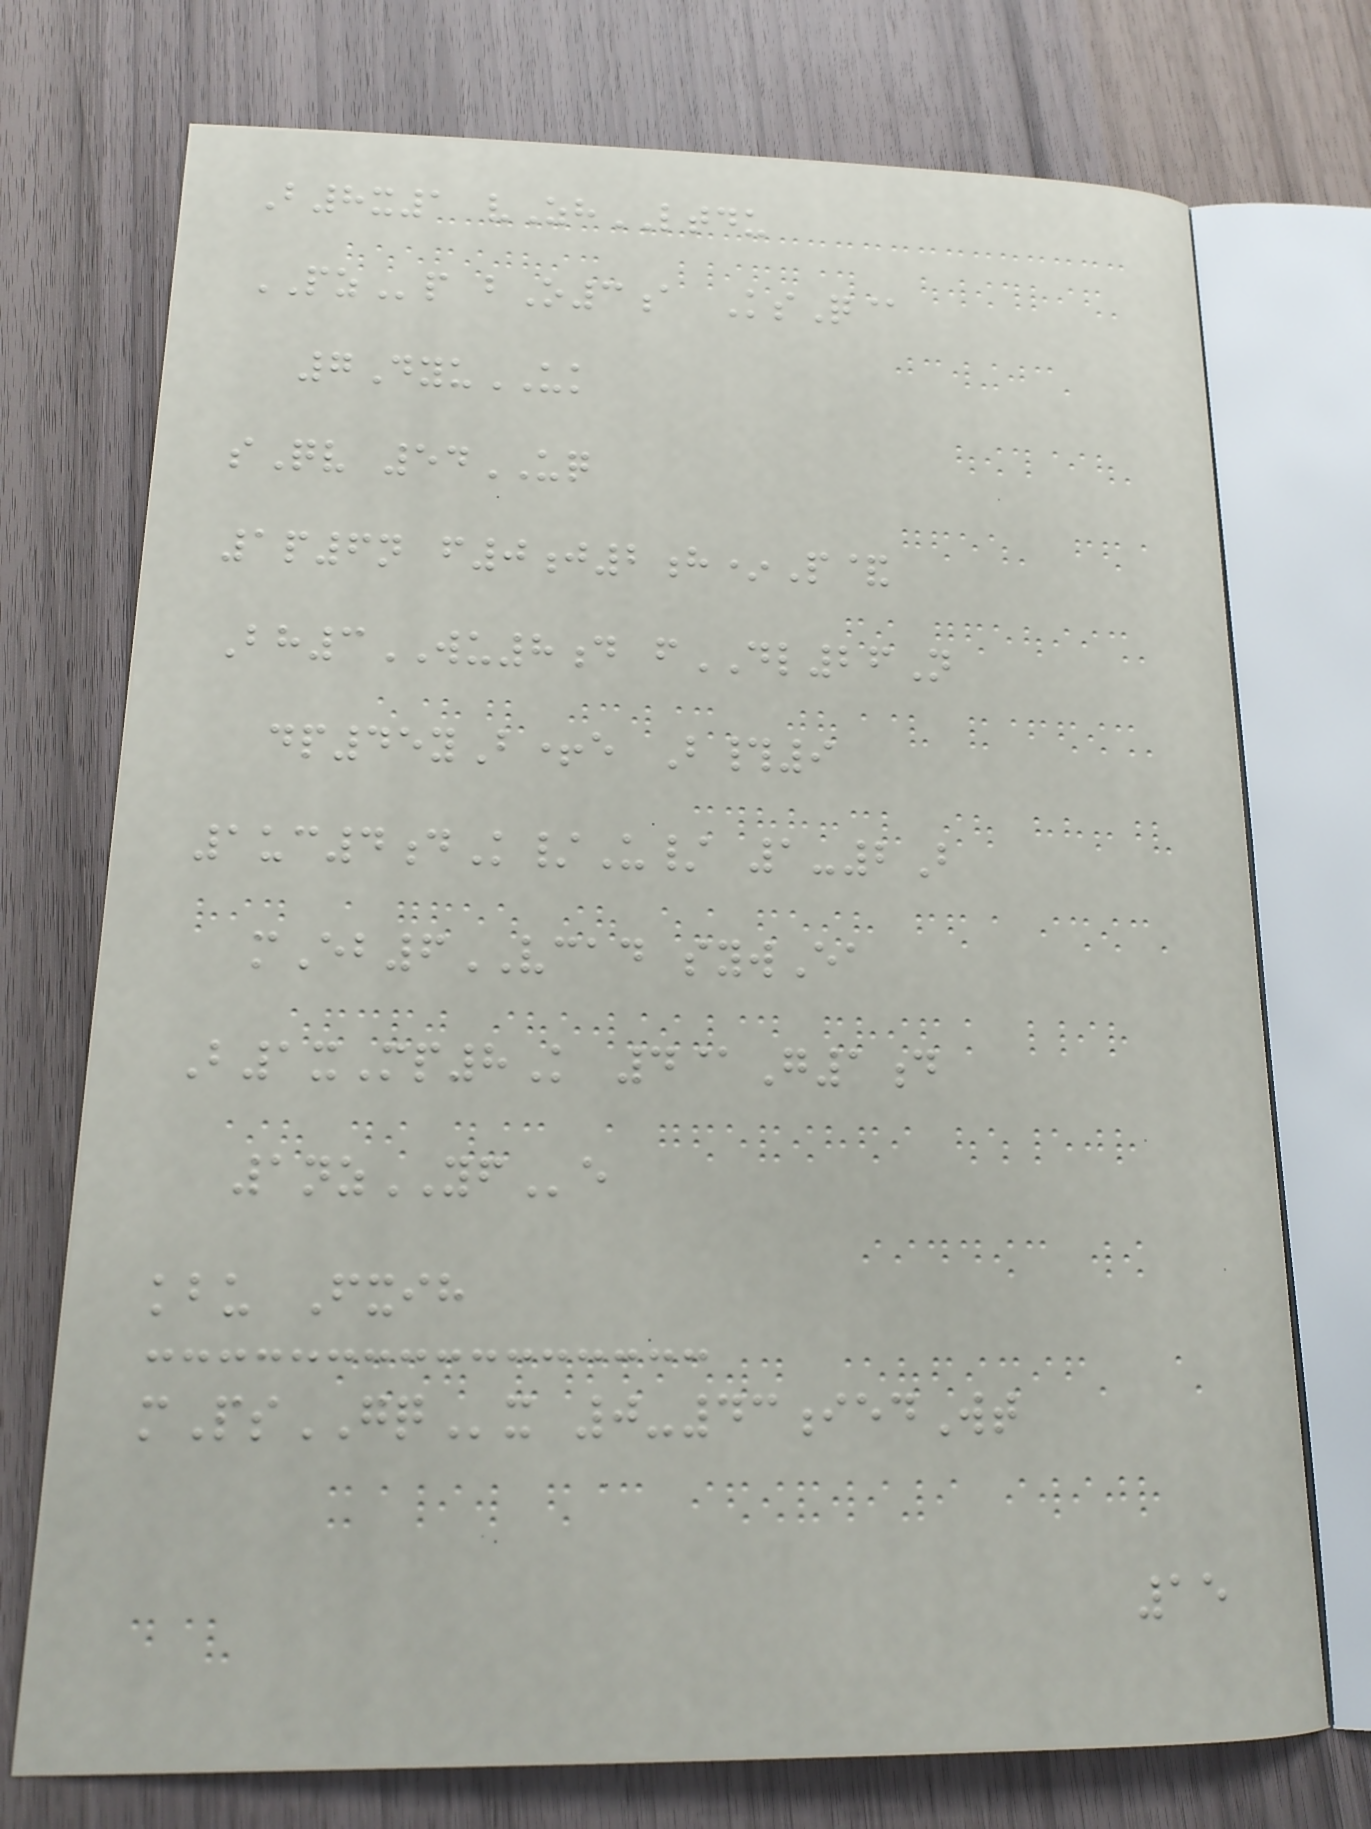B8x1 vZhLTDU
PZp bO3a KsQ@
7DyuUK
sQv 54UQ
1p6n f0j2h*P&
Bh3WU8d fDL26N
dp45yB+e B#9
1uc4dK/U/ 1-2B
mEb6VCAD sywEa
B1xMp8K 4@G1d
1nzYFe
kbu Fxih
mPsGQx 0-43iedWt
15
